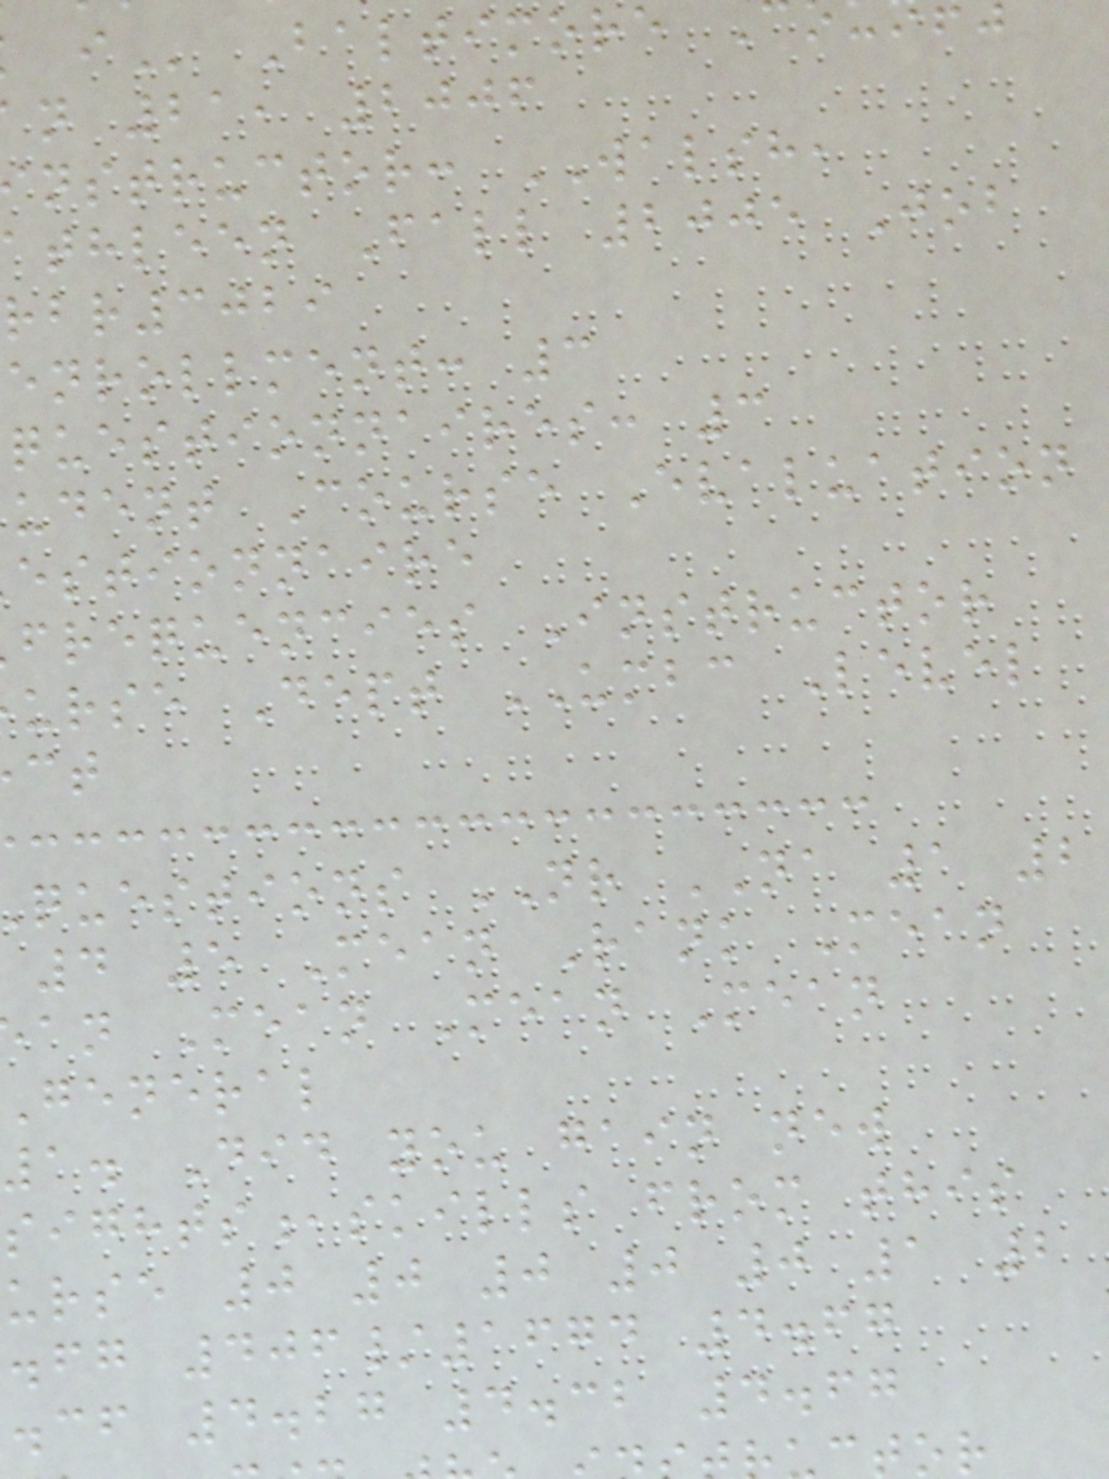Baltimore
n 21, 2006
nstructor: WALSH,
athleen Fall 2005 Job
rbr3029
enrollment: 3
questionnaires: 3
udent Course Evaluation
estionnaire
frequencies Instructor
urse Dept UMBC Level
questions NR NA 1 2
4 5 Mean Rank Mean
an Mean Mean Mean
general
1. Did you gain new
sights,skills from this
urse 0 0 0 0 0 1 2
.fg 406/1674 4.67
.cf 4.27 4.32 4.67
